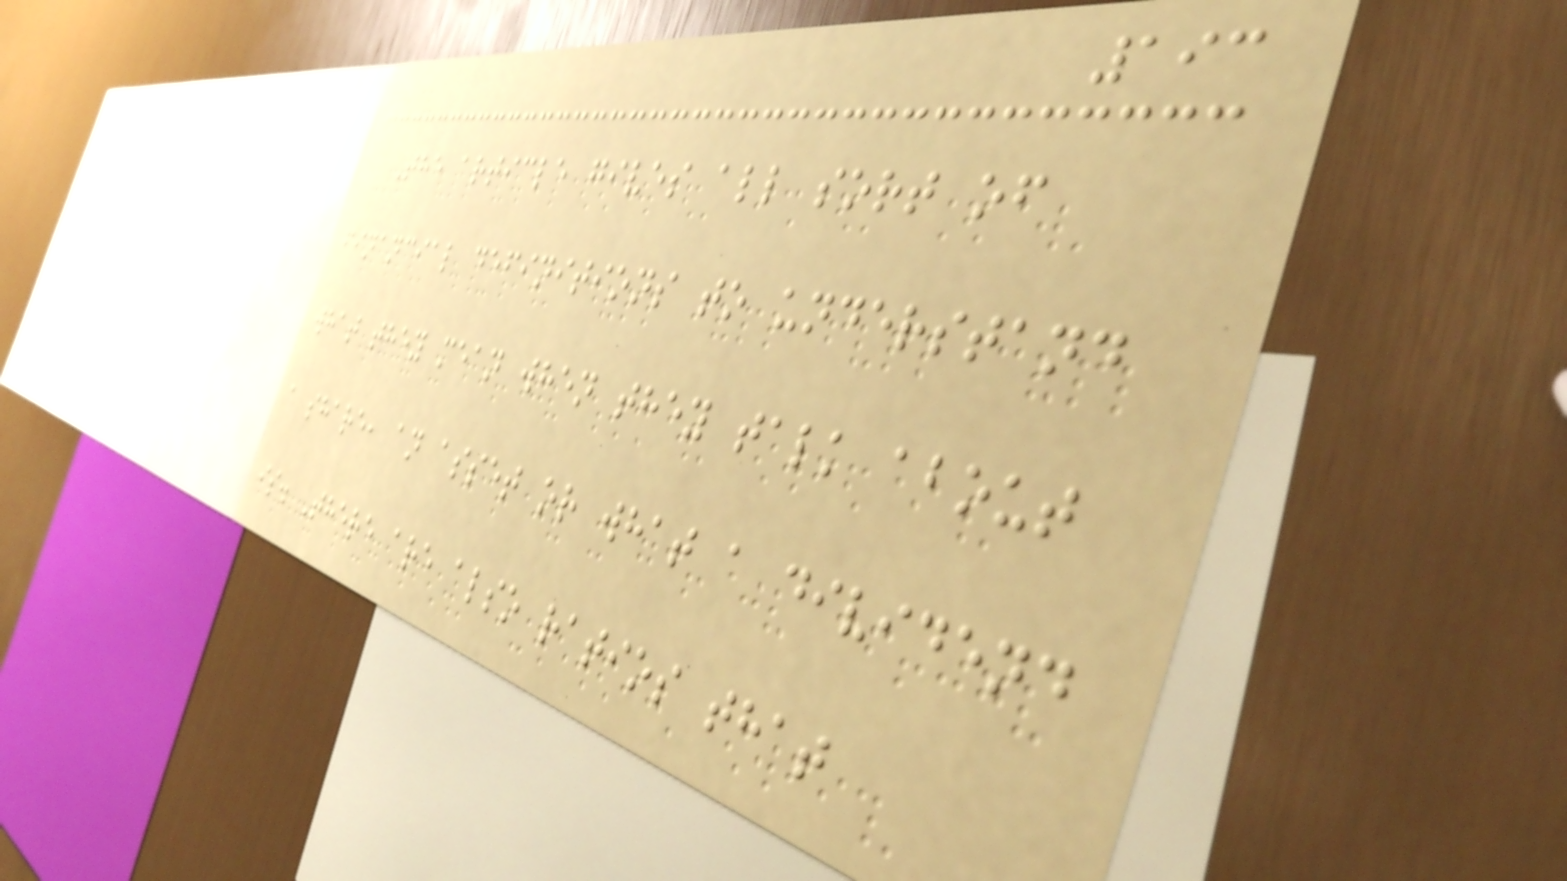193
The article gives all sort of
financial definitions to understand
what they mean when they talk about
a share, an asset or what a dividend
is. There are also ratios that
